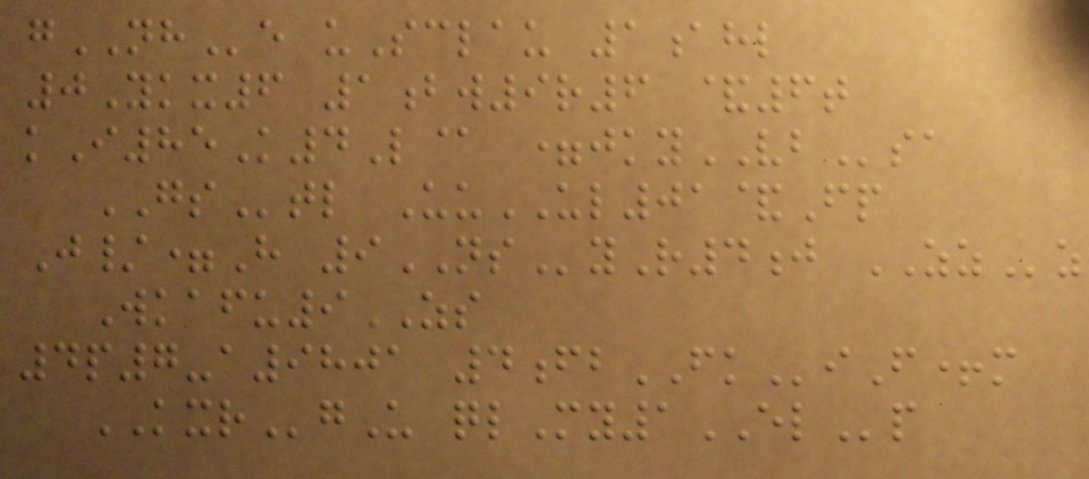gNHe uSclau 1ahl
0Ykx6 1bw9r6 &6t
kI85K4L@ =jkyVBsa
GStl UuUL01&Fp
J/=H 9NSyR4j ZZz
Wkafu9ZS
4p7-a9801 4fbFKiF+m
KXRgU qlMy1ELp
